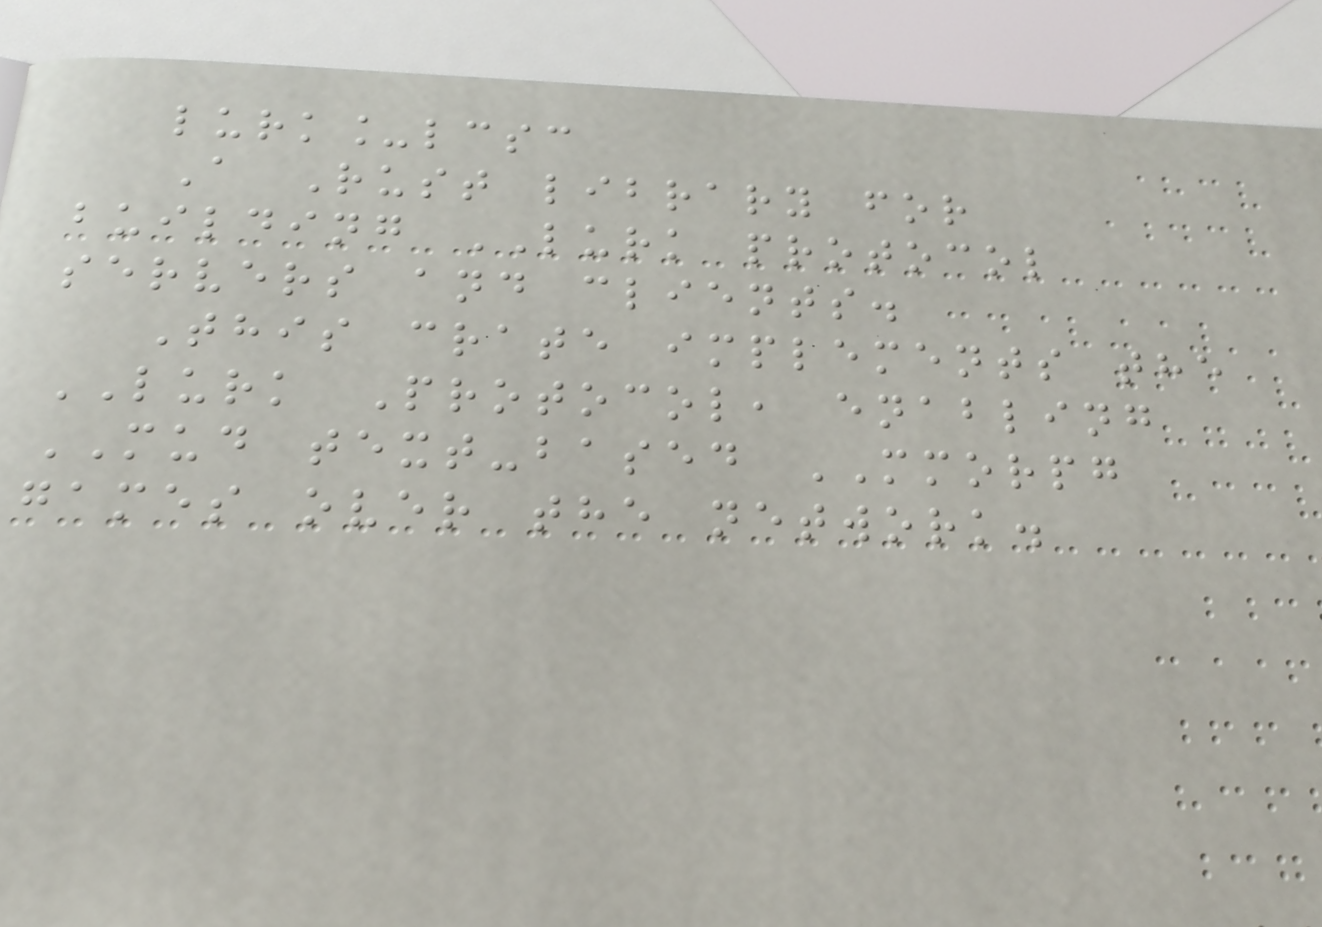lurk_lcsc
A Rust library for
building LURK protocol
servers and clients.
This crate implements the
LURK Protocol, enabling
MUD text-based MMORPG
games over the network.
